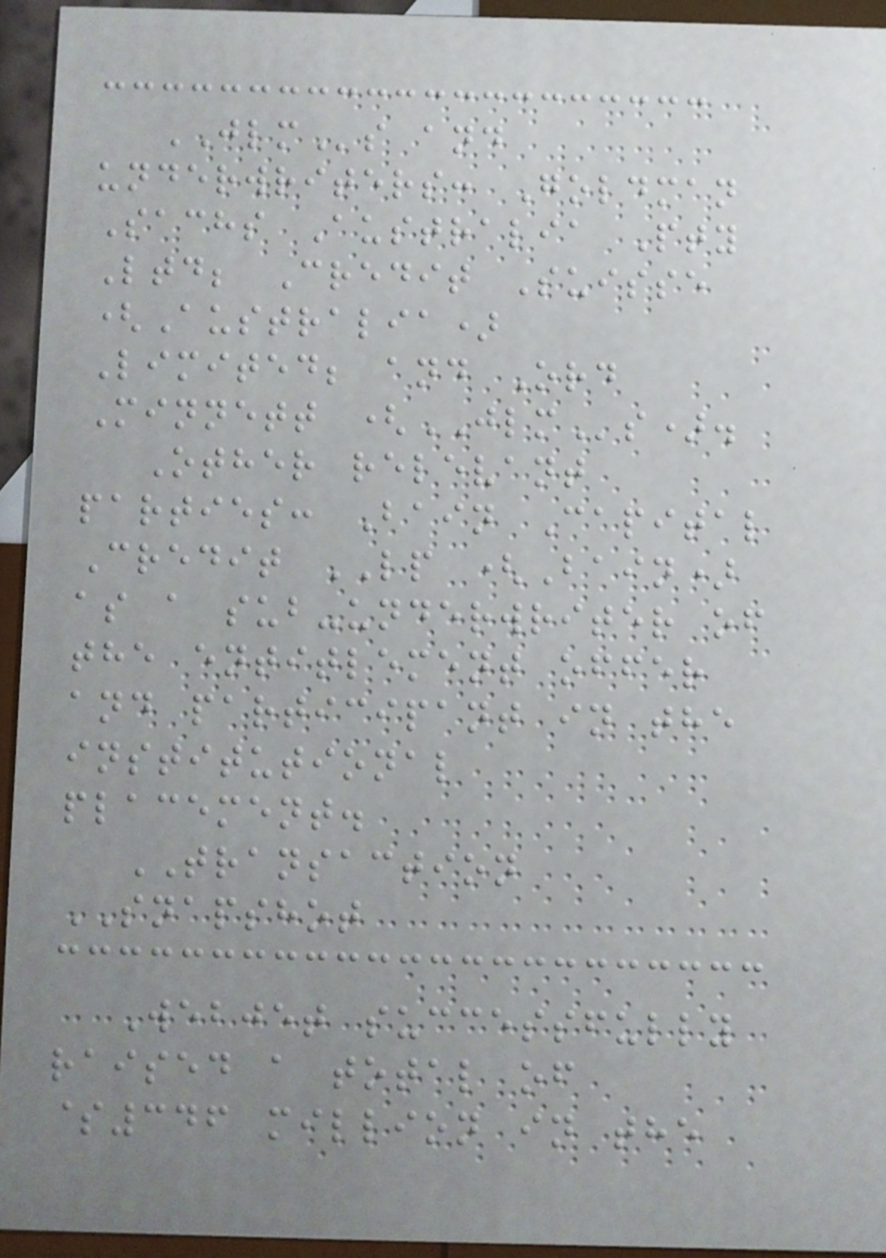JLMs and
underwriters: Goldman
Sachs Australia Pty
Ltd; Credit Suisse
(Australia)
Limited; and Ord
Minnett (JLMs).
Other relevant
parties: Bain Capital
Credit LP (Bain)
as a sub-underwriter of
the entitlement offer
and participant in the
institutional
placement.
TRANSACTION
SNAPSHOT
Webjet successfully
raised a total of
$346 million in the
